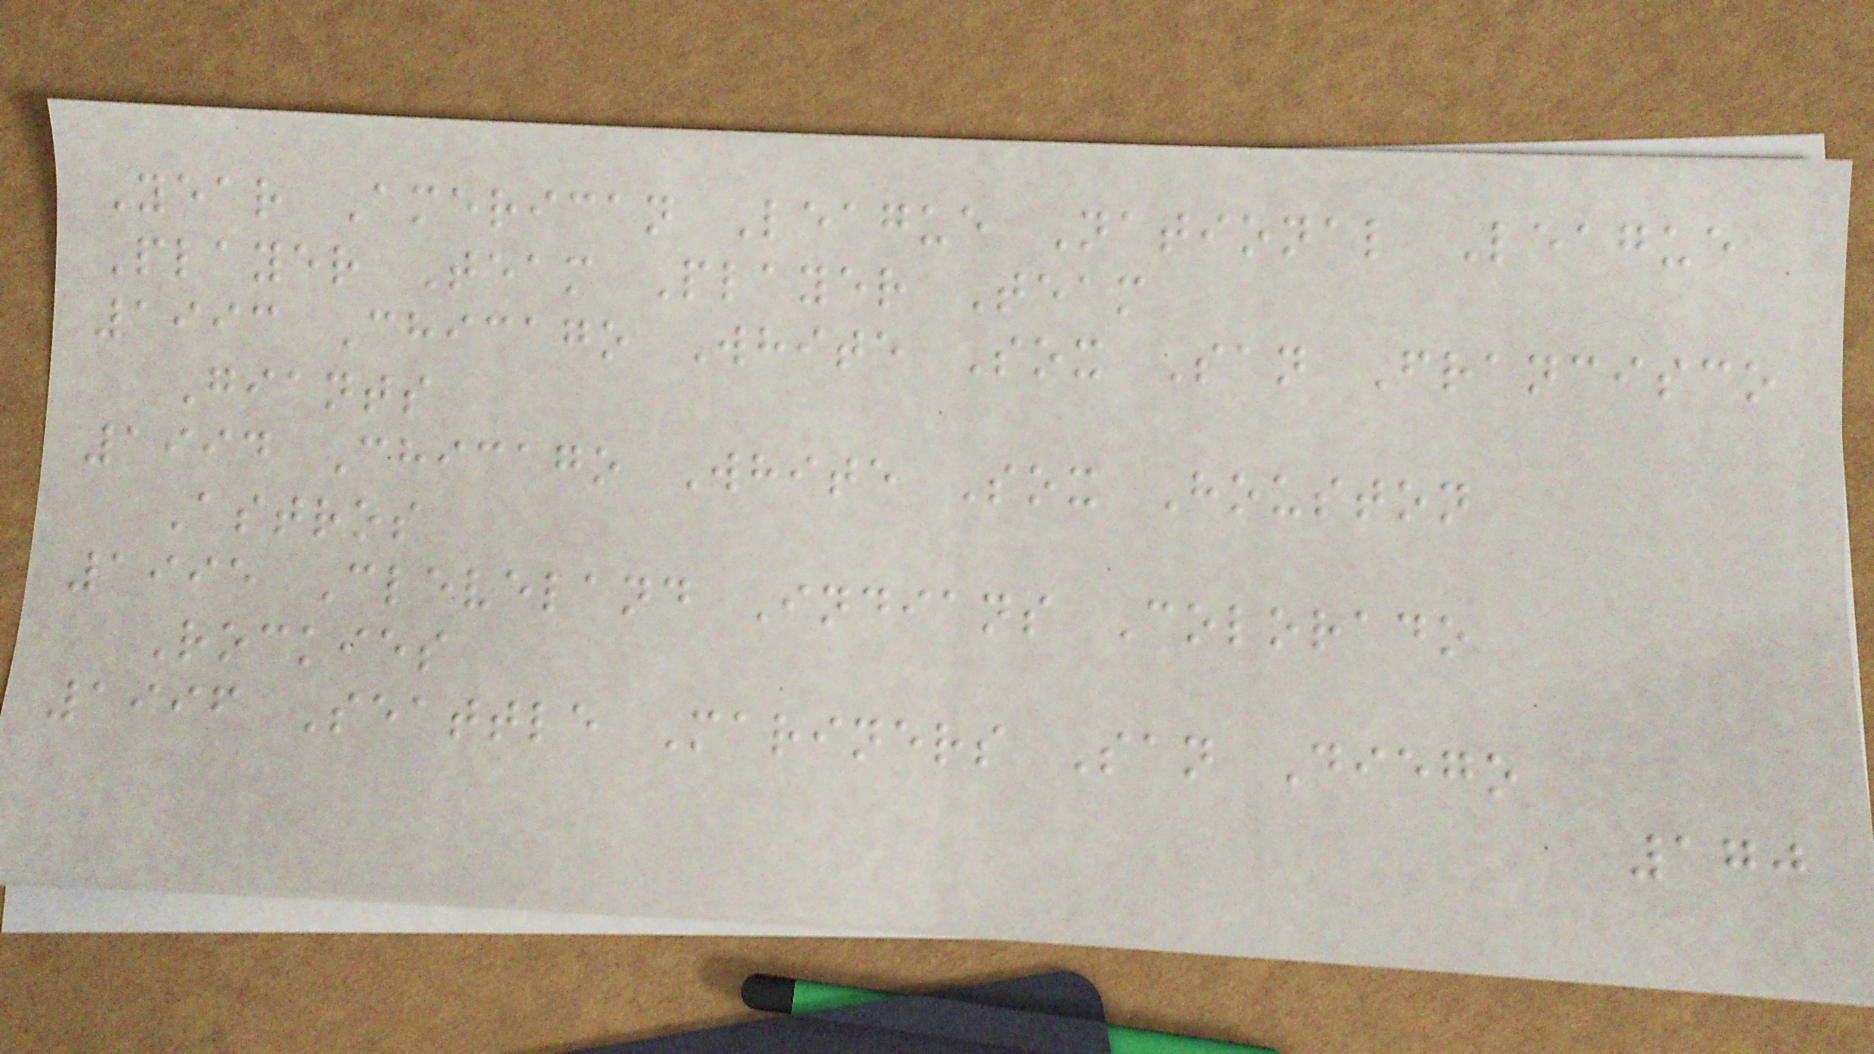Year American League National League
Player Team Player Team
1993 Chicago White Sox San Francisco
Giants
1994 Chicago White Sox Houston
Astros
1995 Cleveland Indians Colorado
Rockies
1996 Seattle Mariners San Diego
170
